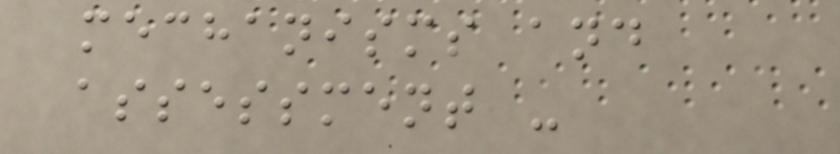mechanisms and
assessment -
